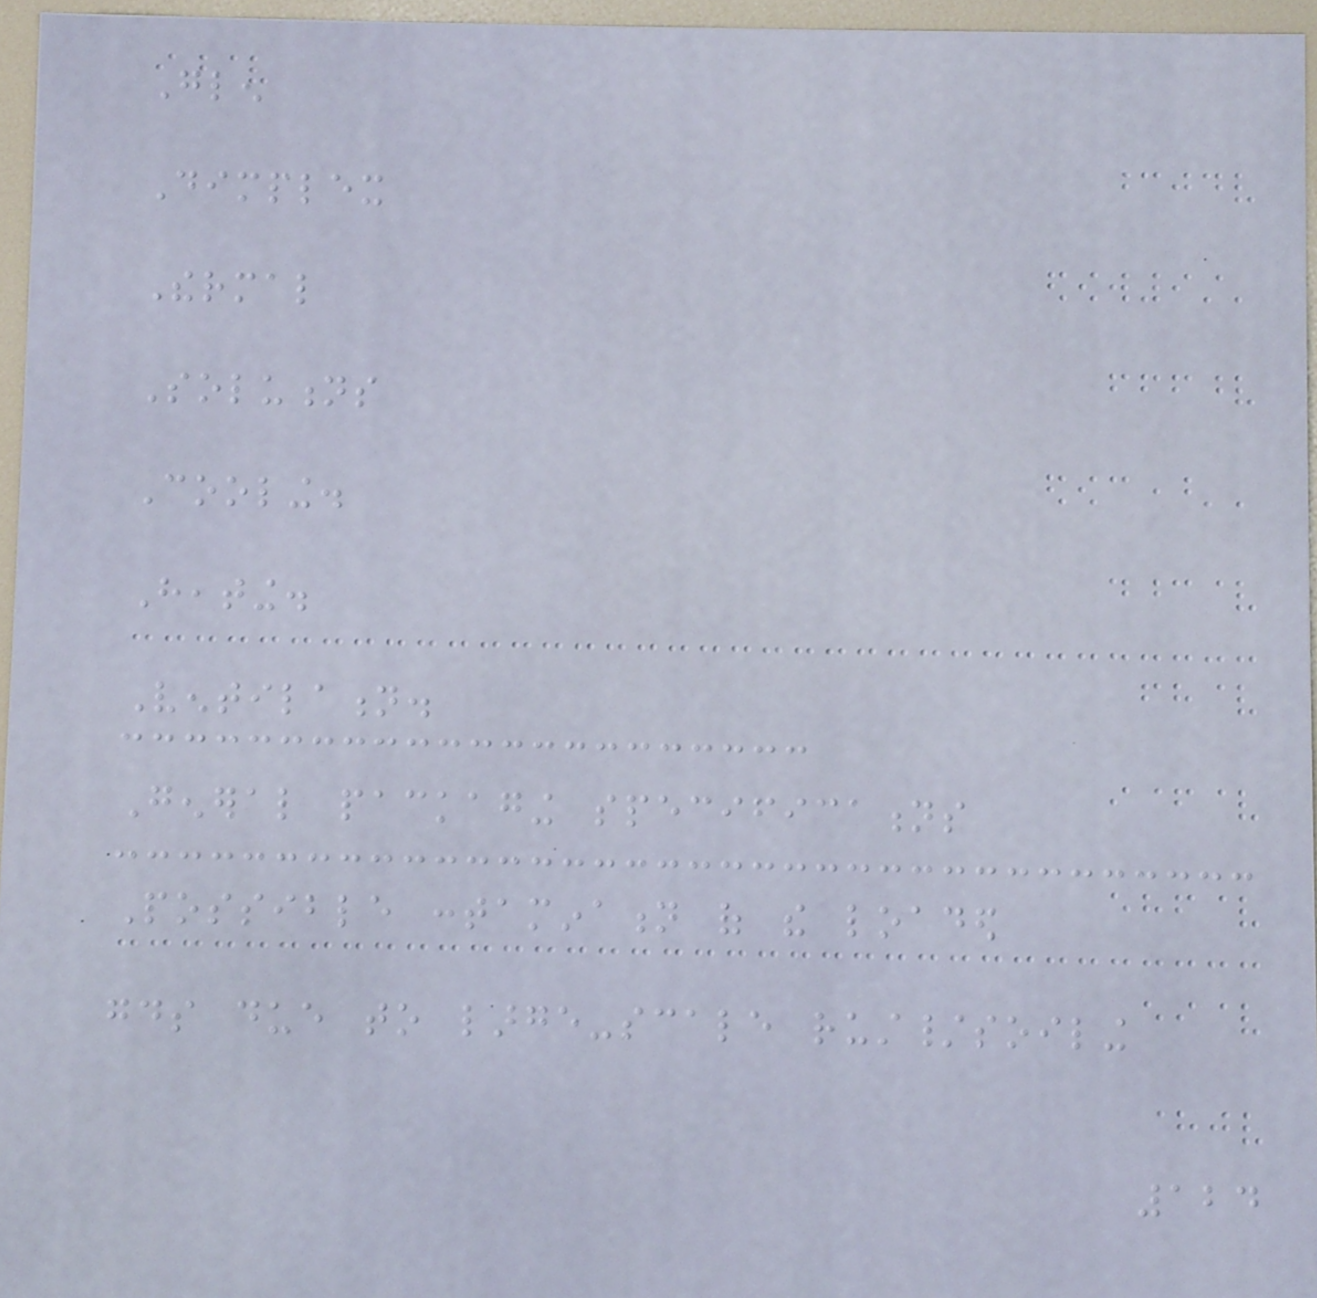Glen
Dimplex
Thermal
Solutions
Cooling.
Heating.
Ventilation.
General packaging specifications
Possible contamination of the loaded
goods due to large-scale rust/soiling
124
